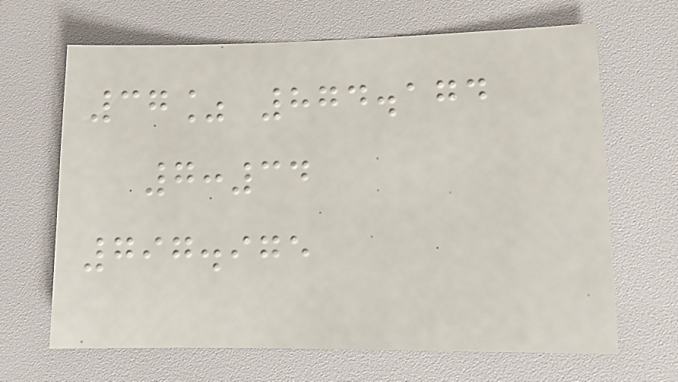37% 874.174
7:34
797.975
